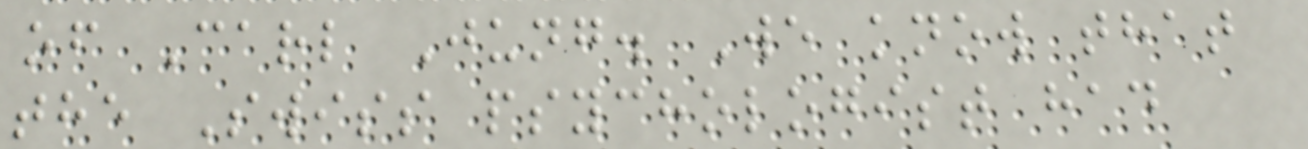of Carl Jung. We know that
the Swiss psychologist had
